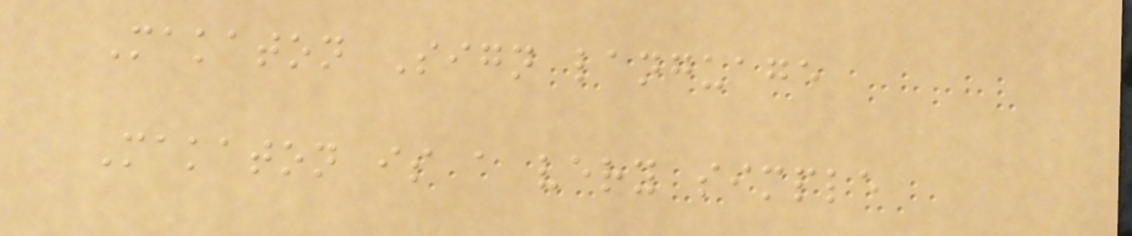Makaton Sign language
Makaton is a very simple
